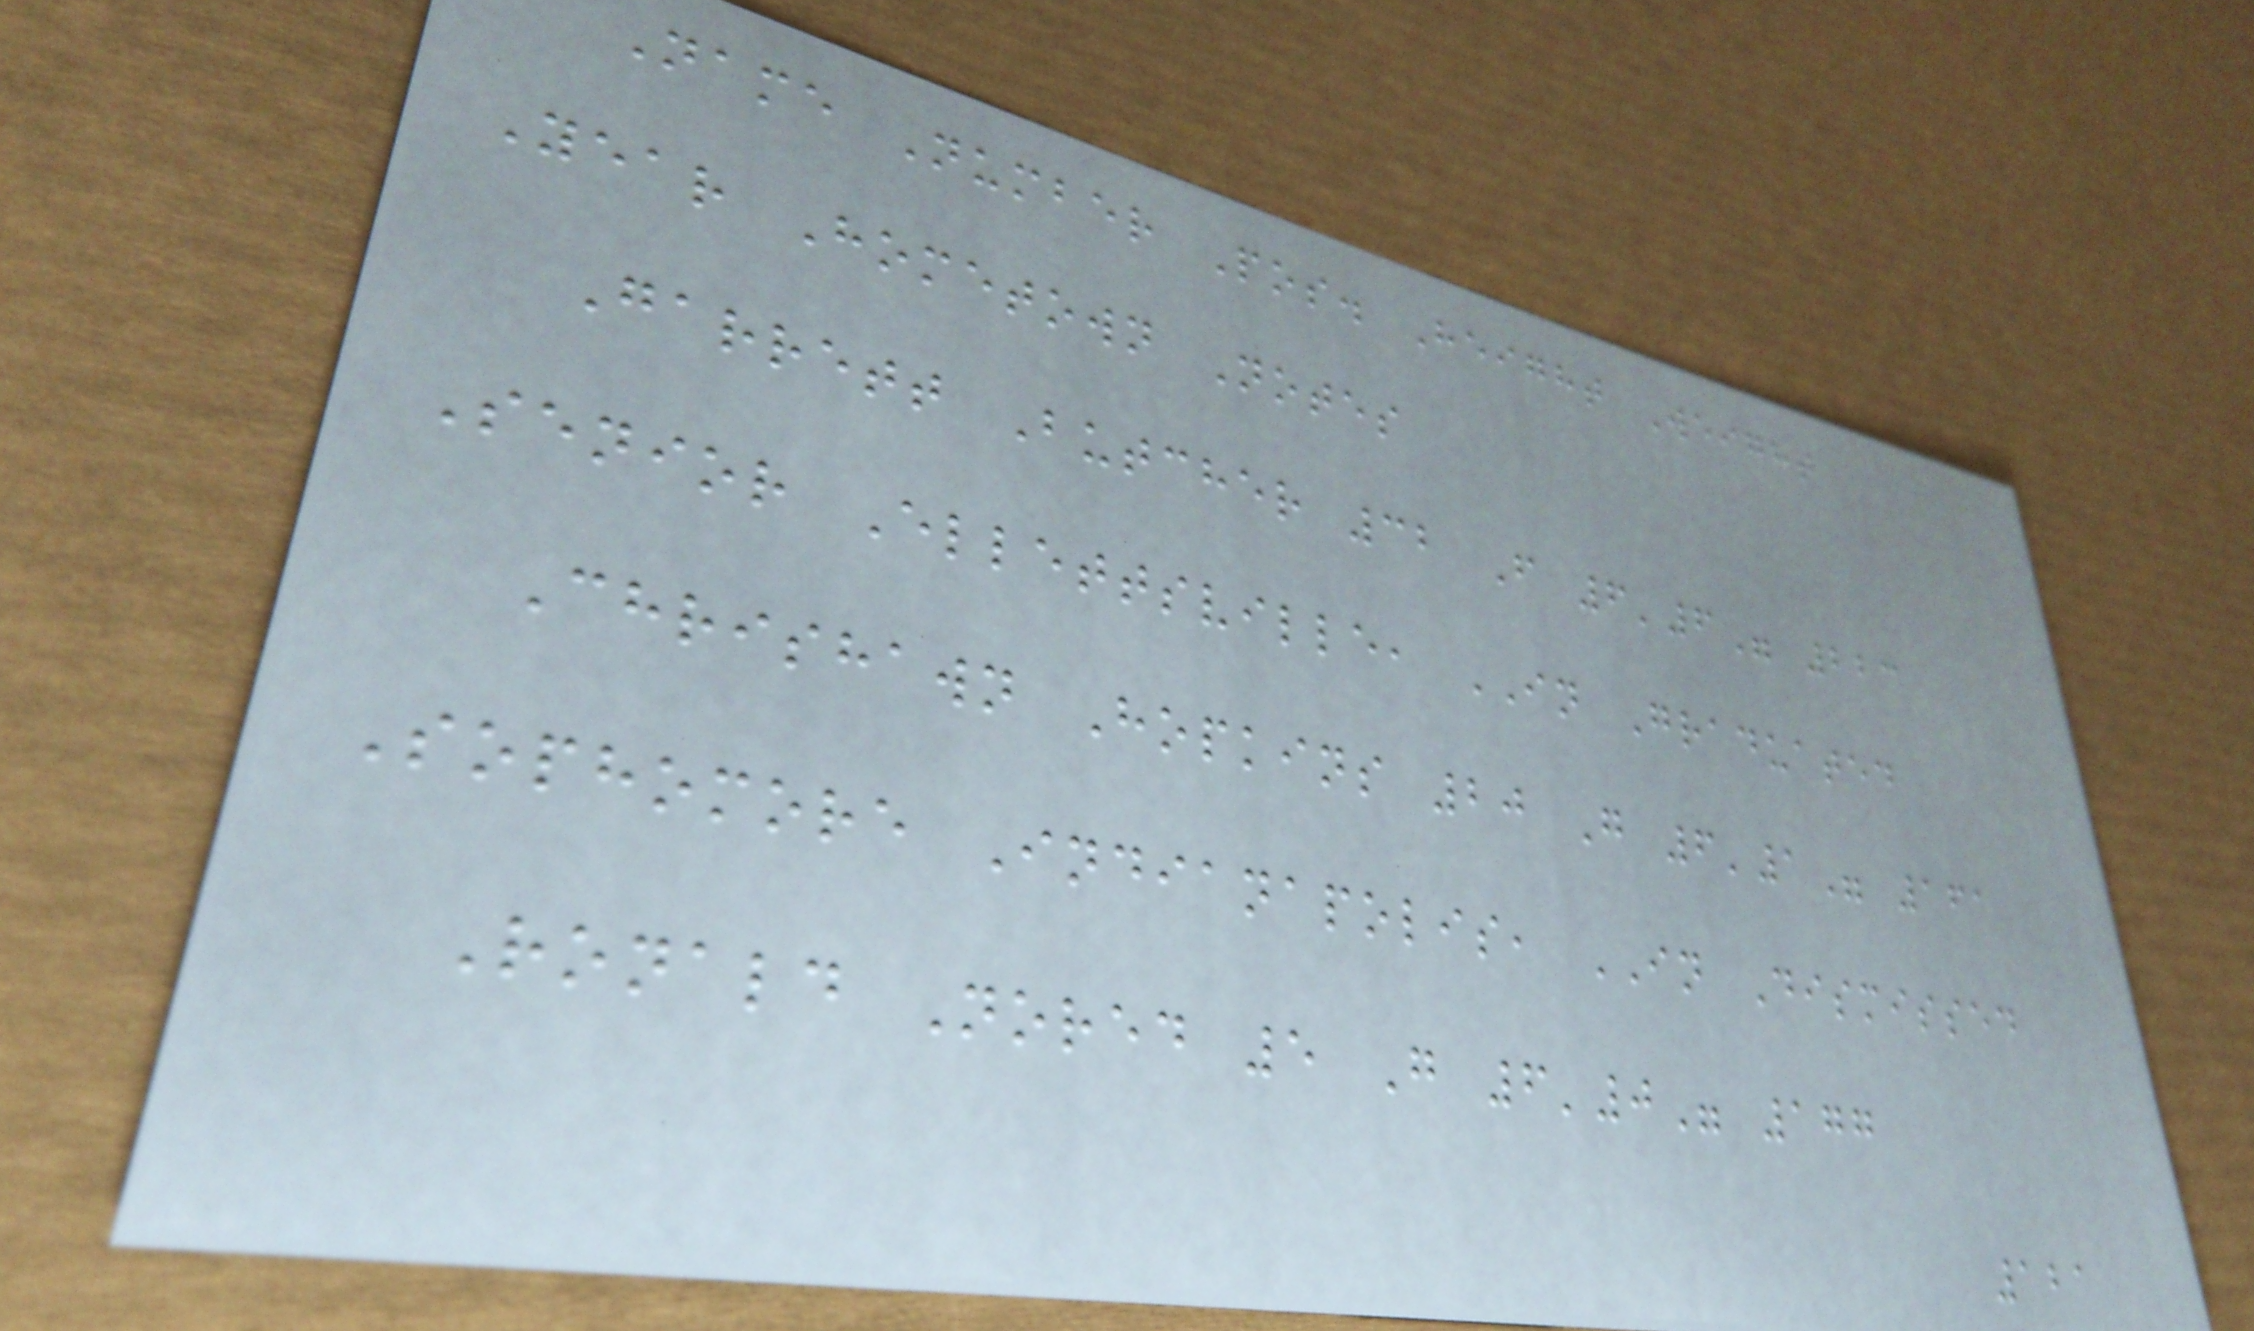Name Number Pos. Height Weight
Year Hometown Notes
Garrett Butcher 32 F 6'6" 223
Senior Ellettsville, IN Graduated
Chrishawn Hopkins 20 G 6'1" 161
Sophomore Indianapolis, IN Dismissed
Ronald Nored 5 G 6'0" 177
121
